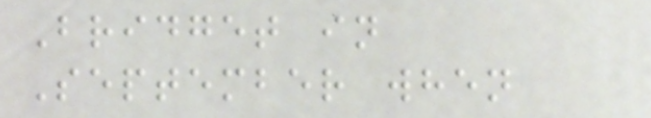Bridget in
September when
